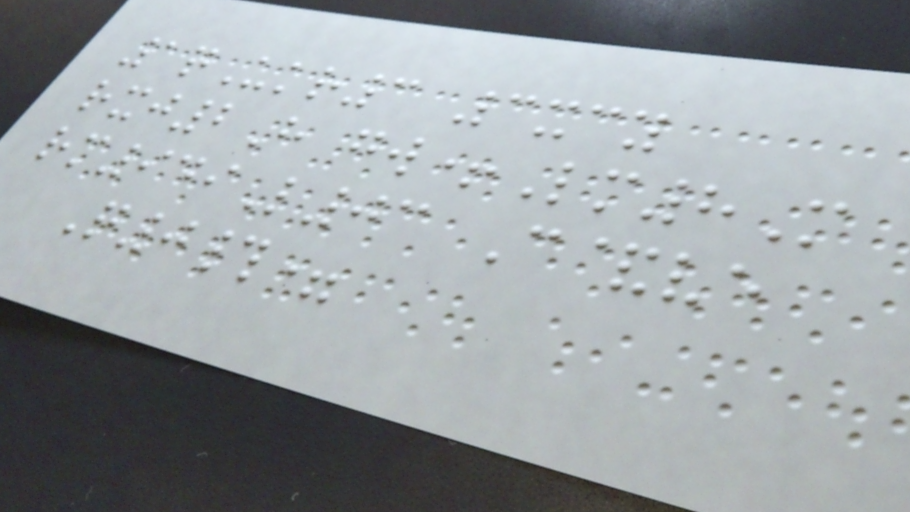1qUkr3 3xcy
rxj2H gw+Lm8M
rm949L03 C&ve
Q0#=
